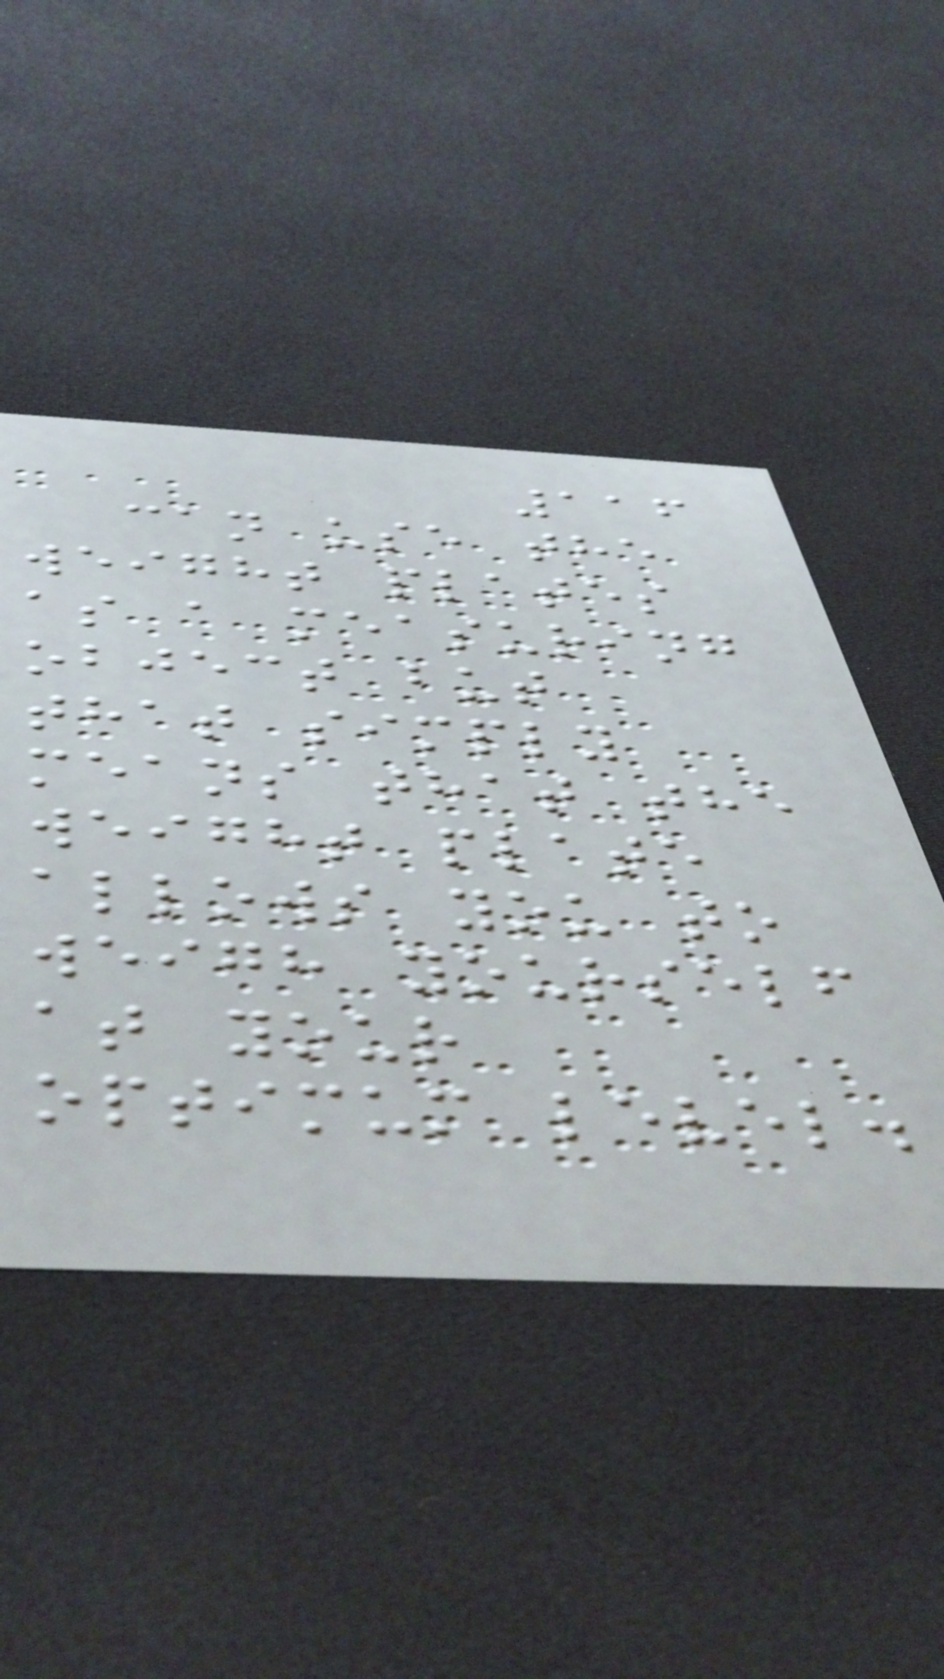116
can use the
weight plates
as a measuring
object but
that simply
means that the
weight plate
allows you to
weigh yourself
at your
optimum level.
